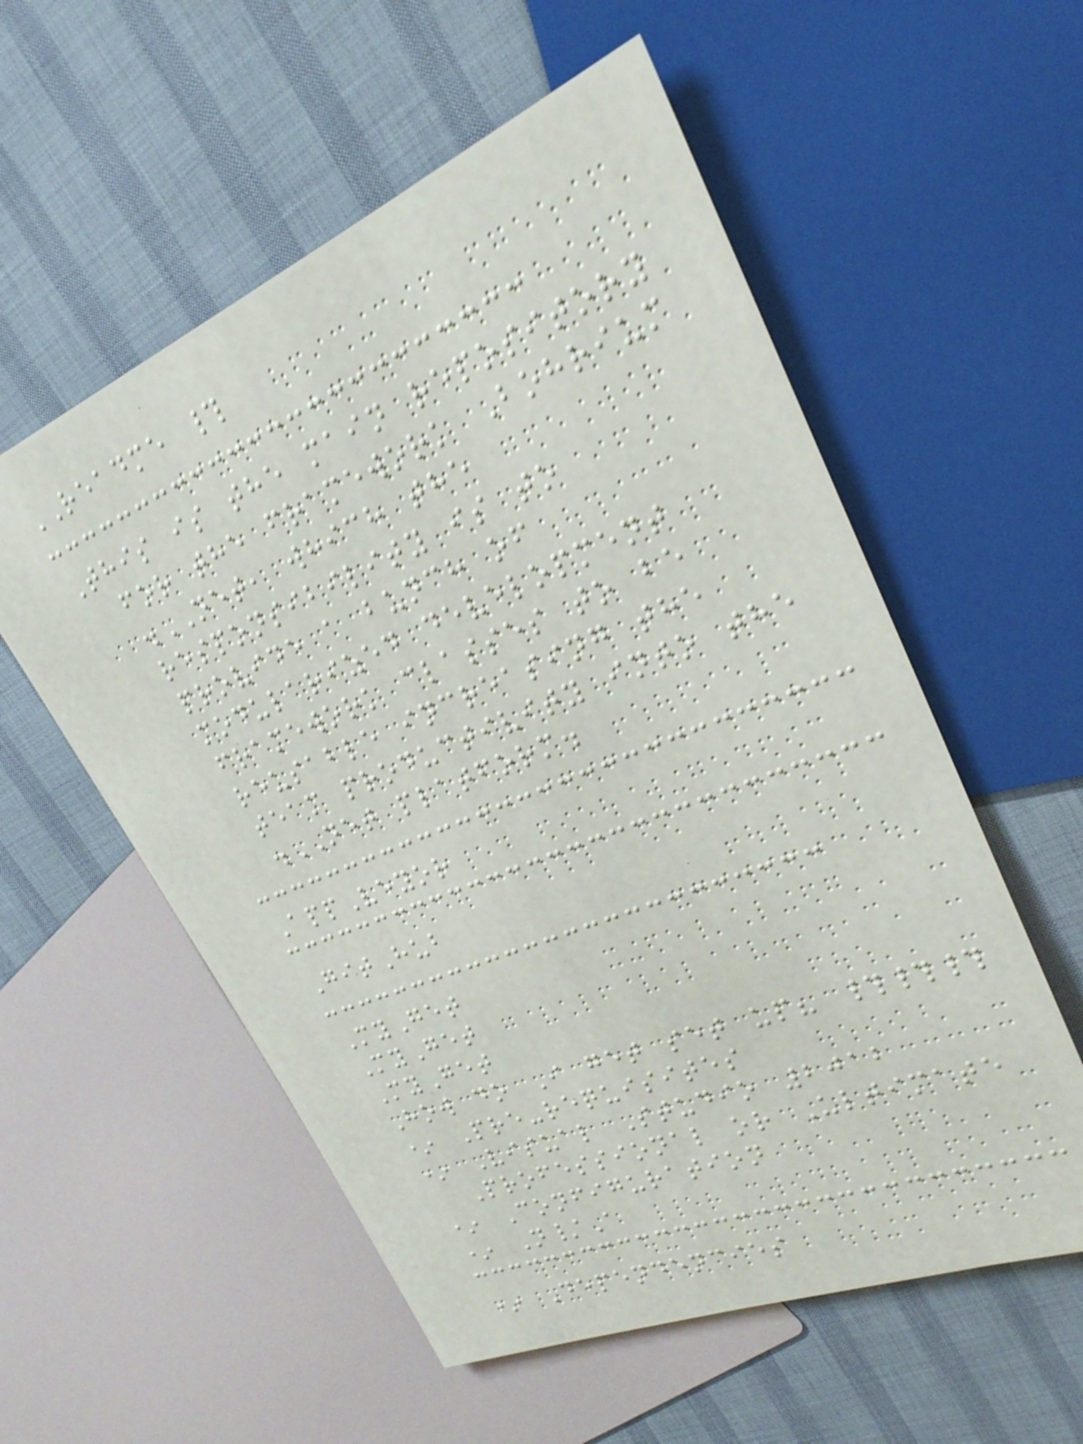README #
This is the main repository
for the framework Bohrium
.NET, which the
responsibility is to
provide a bunch of
modularized development
framework classes to be
reusable increasing the
team productivity into the
.NET platform.
AppVeyor
GitHub
MyGet
MyGet
MyGet
How do I get set up? ###
* Pre-requisites
* Visual Studio 2012
Professional or Ultimate
* Configuration
* N/A
* Dependencies
